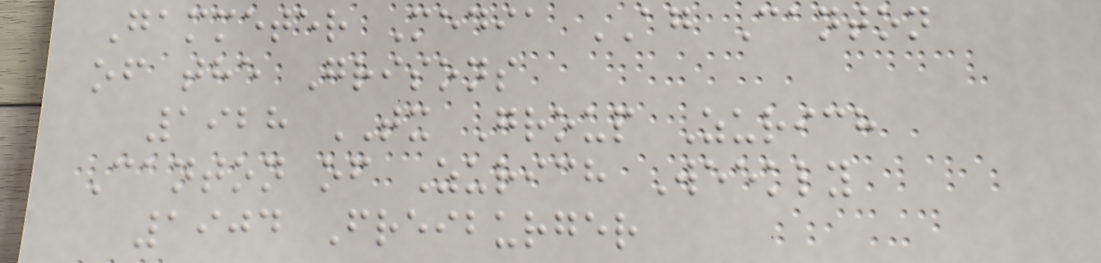Gammeter Media AG Canton
of the Grisons
1928 TX Group Zurich
Canton of Zurich Weekly
1904 Freiburger
